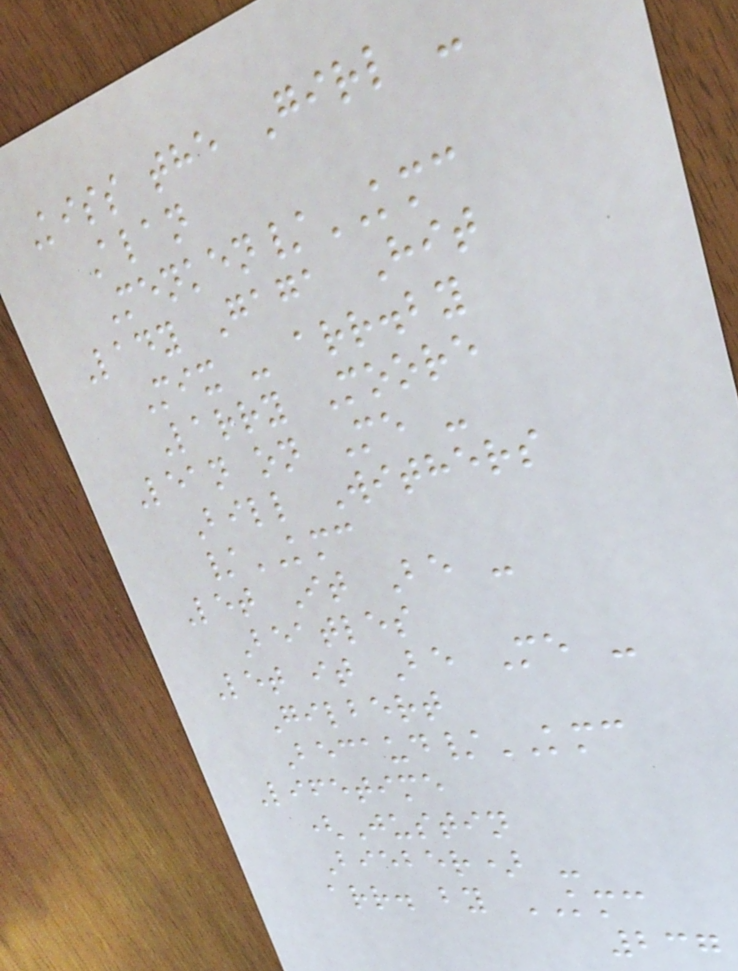Kiss the Girl -
Alan
Menken/KMC
Lady Gaga Hit
Mix - arr.by
Larry Moore
Lean on Me -
Bill Withers
/KMC
Let It Be -
Beatles
Let it Be Me -
Gilbert
Becaud/KMC
Lifetime
(Justin
Bieber) -
arr. by KMC
237
